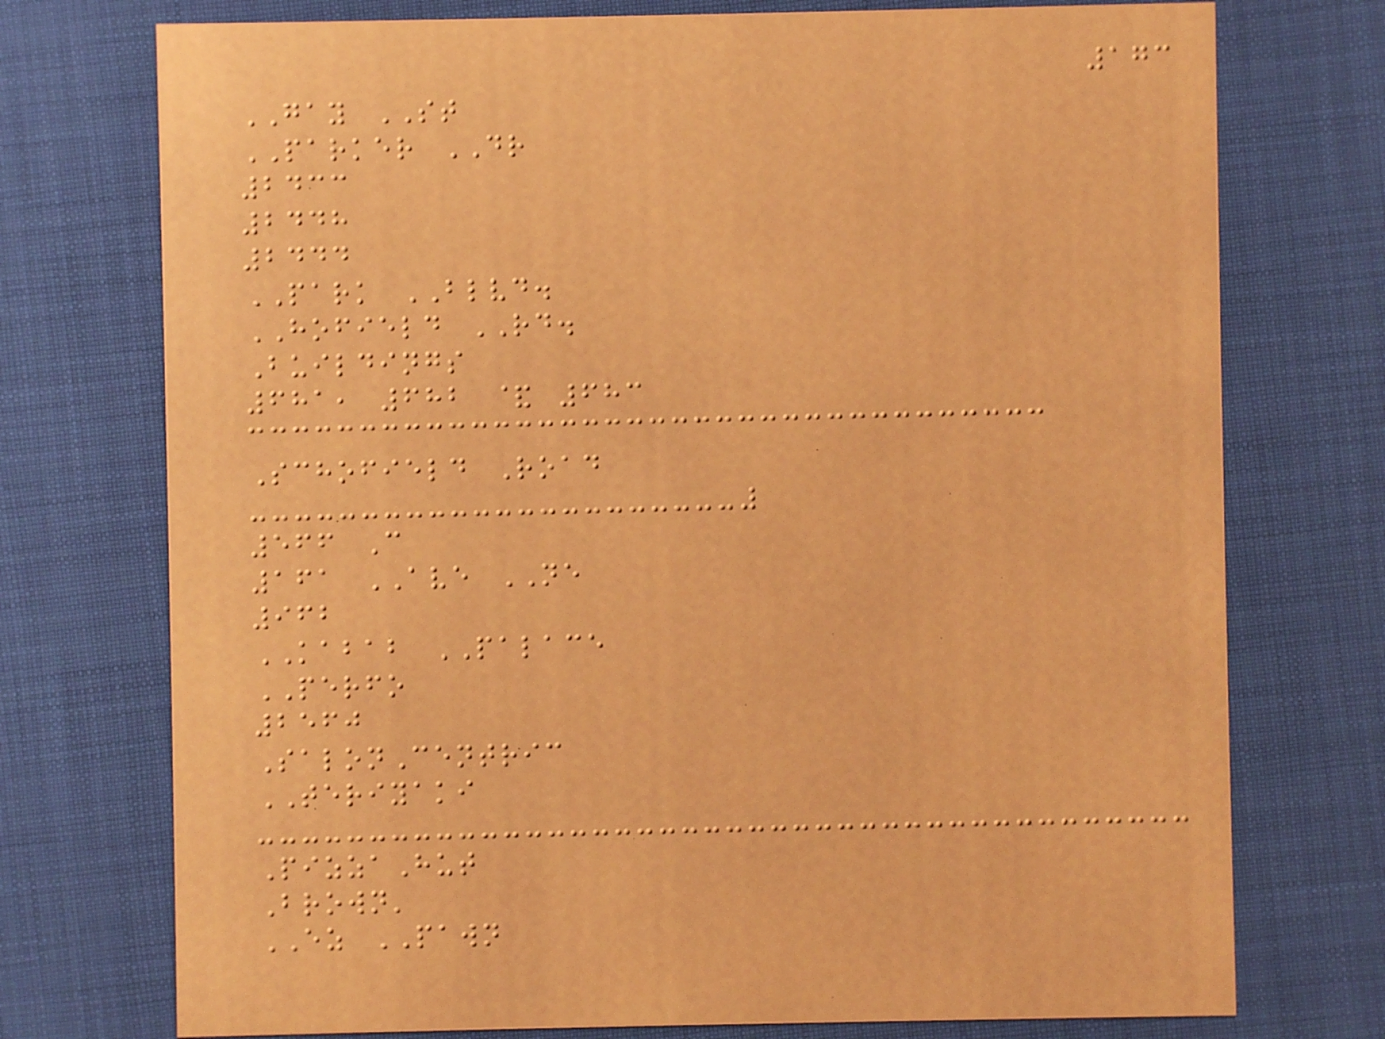173
GAY ST
PARKER DR
2433
2448
2444
PARK BLVD.
HOFIELD RD.
Buildings
681, 682 & 683
Schofield Road
566 C
161 AVE NE
962
KABAB PALACE
PERFO
2560
SalonCentric
TERIYAKI
PizzaHut
Brown'
EZ PAWN
